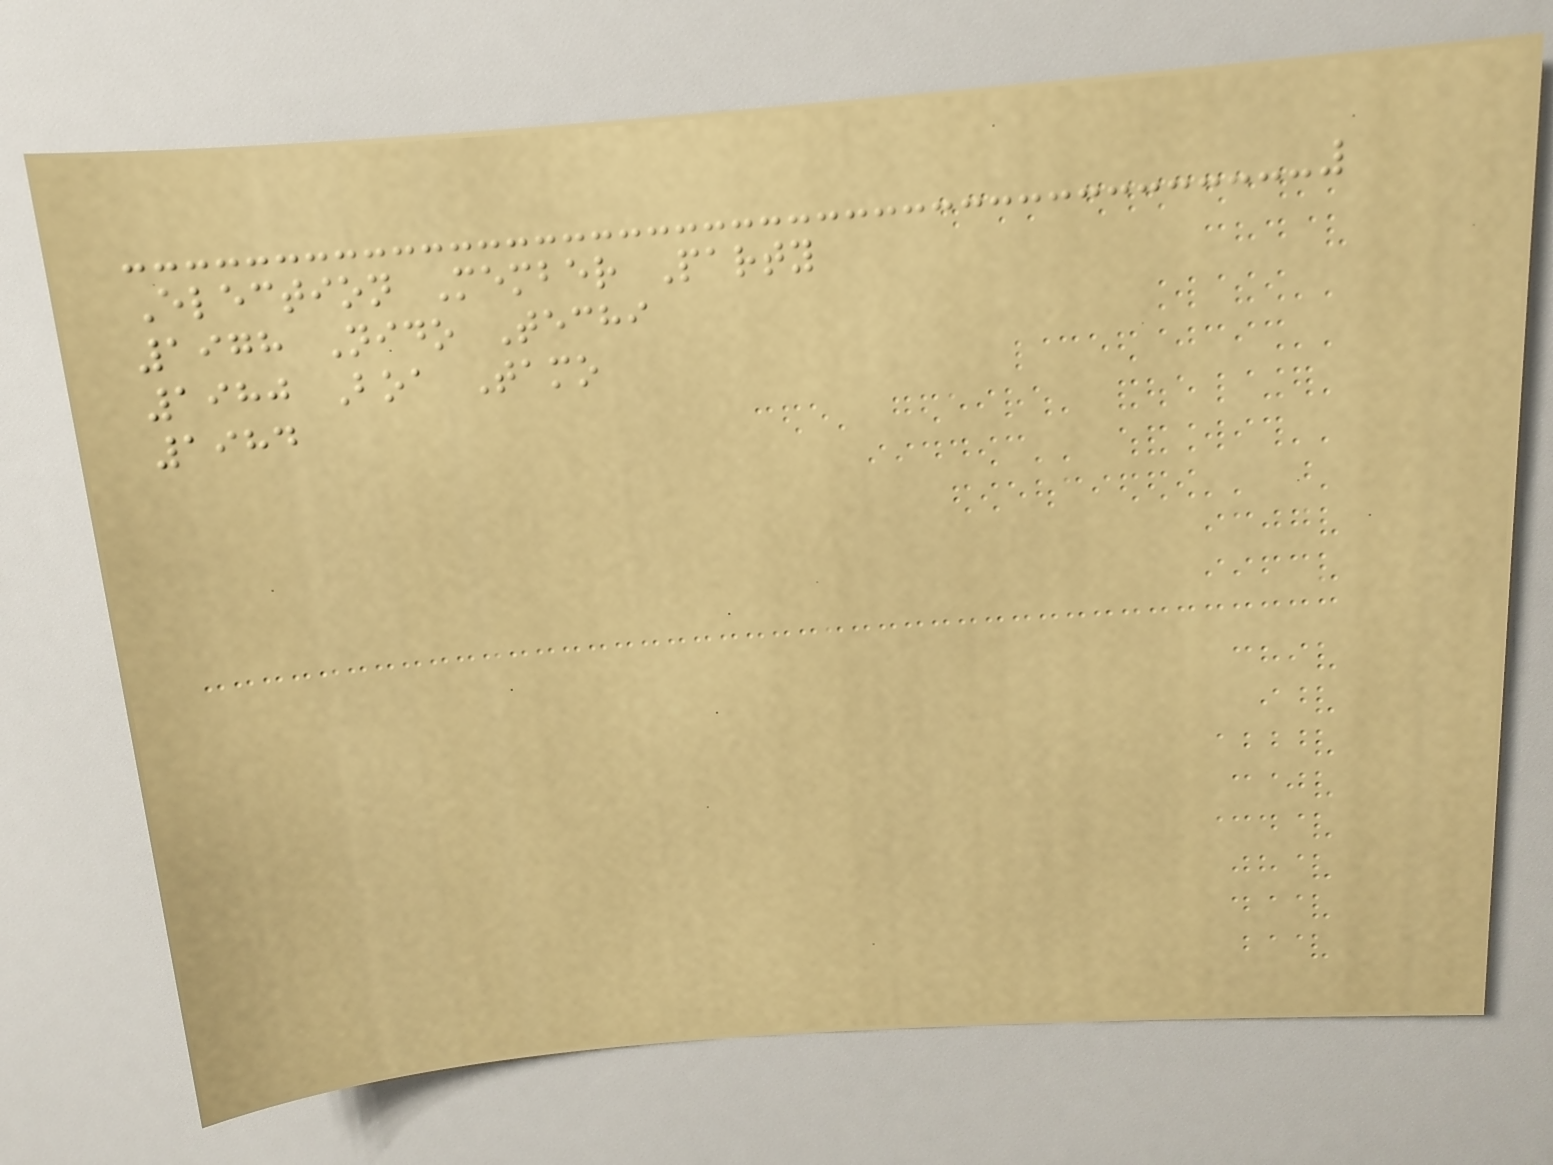Election Member Party
1978 Nido Techi
1980 Boa Tamo
1984
